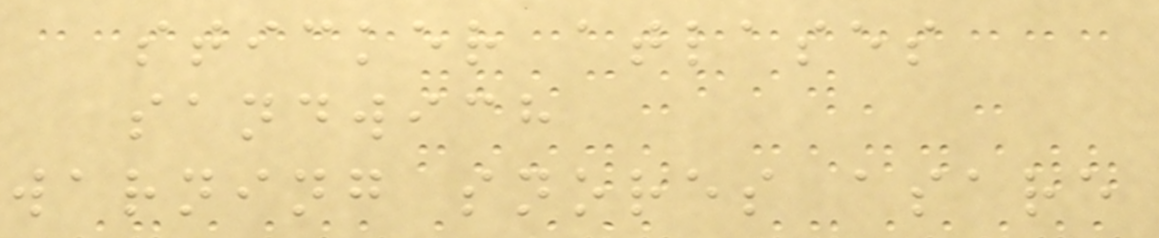sticker atlases
sandwich
warning snores asare
